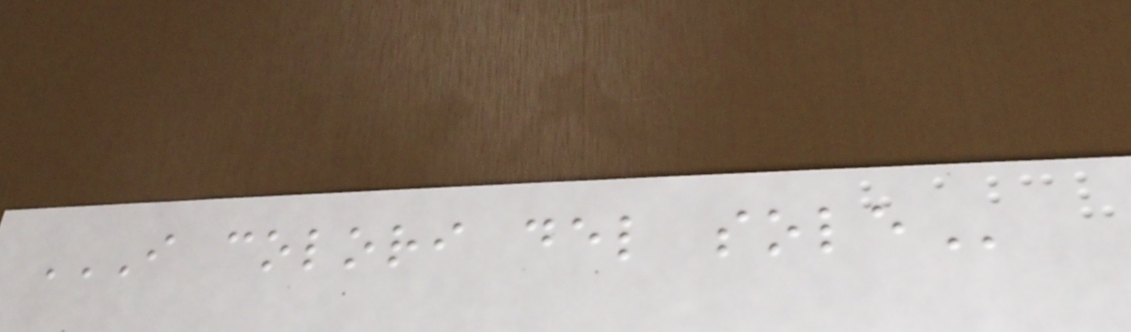I COLORI DEL SOLE
